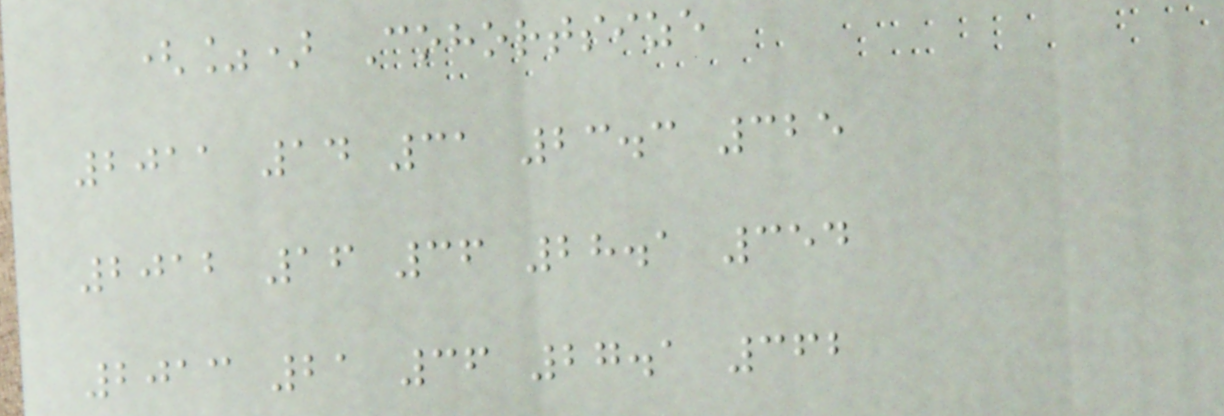(%) Cohortsize
2011 14 31 23.3 325
2012 16 36 28.1 354
2013 21 36 27.1 362
